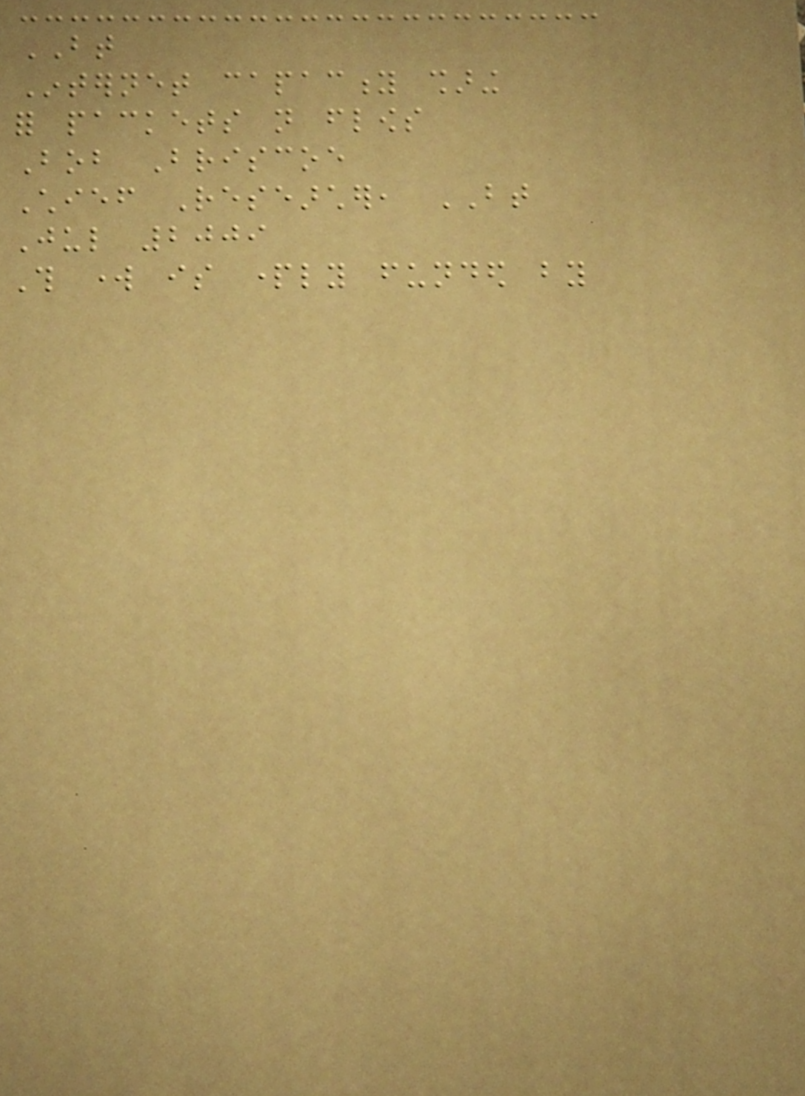BT
Internet capacity sharing
for packets not flows
Bob Briscoe
Chief Researcher, BT
Jul 2009
This work is partly funded by
